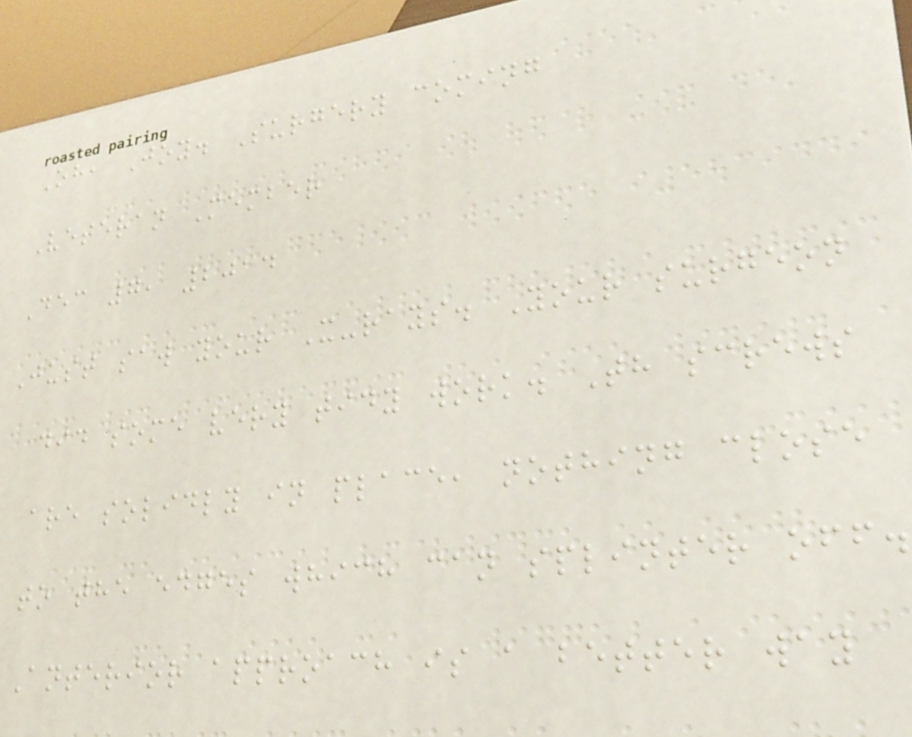Oh, Joy. Surgery coming
Veteran Member
Dec 7, 2014
Just saw your X-rays. Your surgeon
did some very tidy work. Th screws
are solidly in place, nothing close
to the edges which can splinter off.
Anterior approach is a better way
